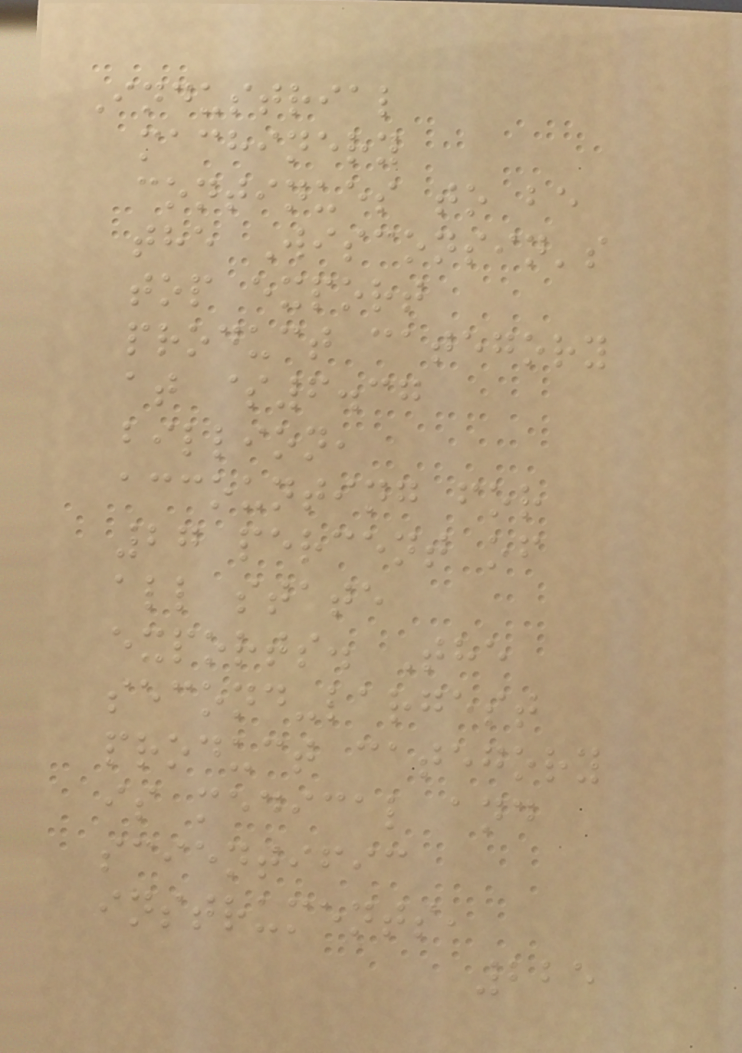Industrial
machinery
continues to be
the Wisconsin's
top export
product category
at $6.37
billion,
accounting for
27 percent of
all state
exports. The
second-largest
product category
is medical and
scientific
instruments,
225
